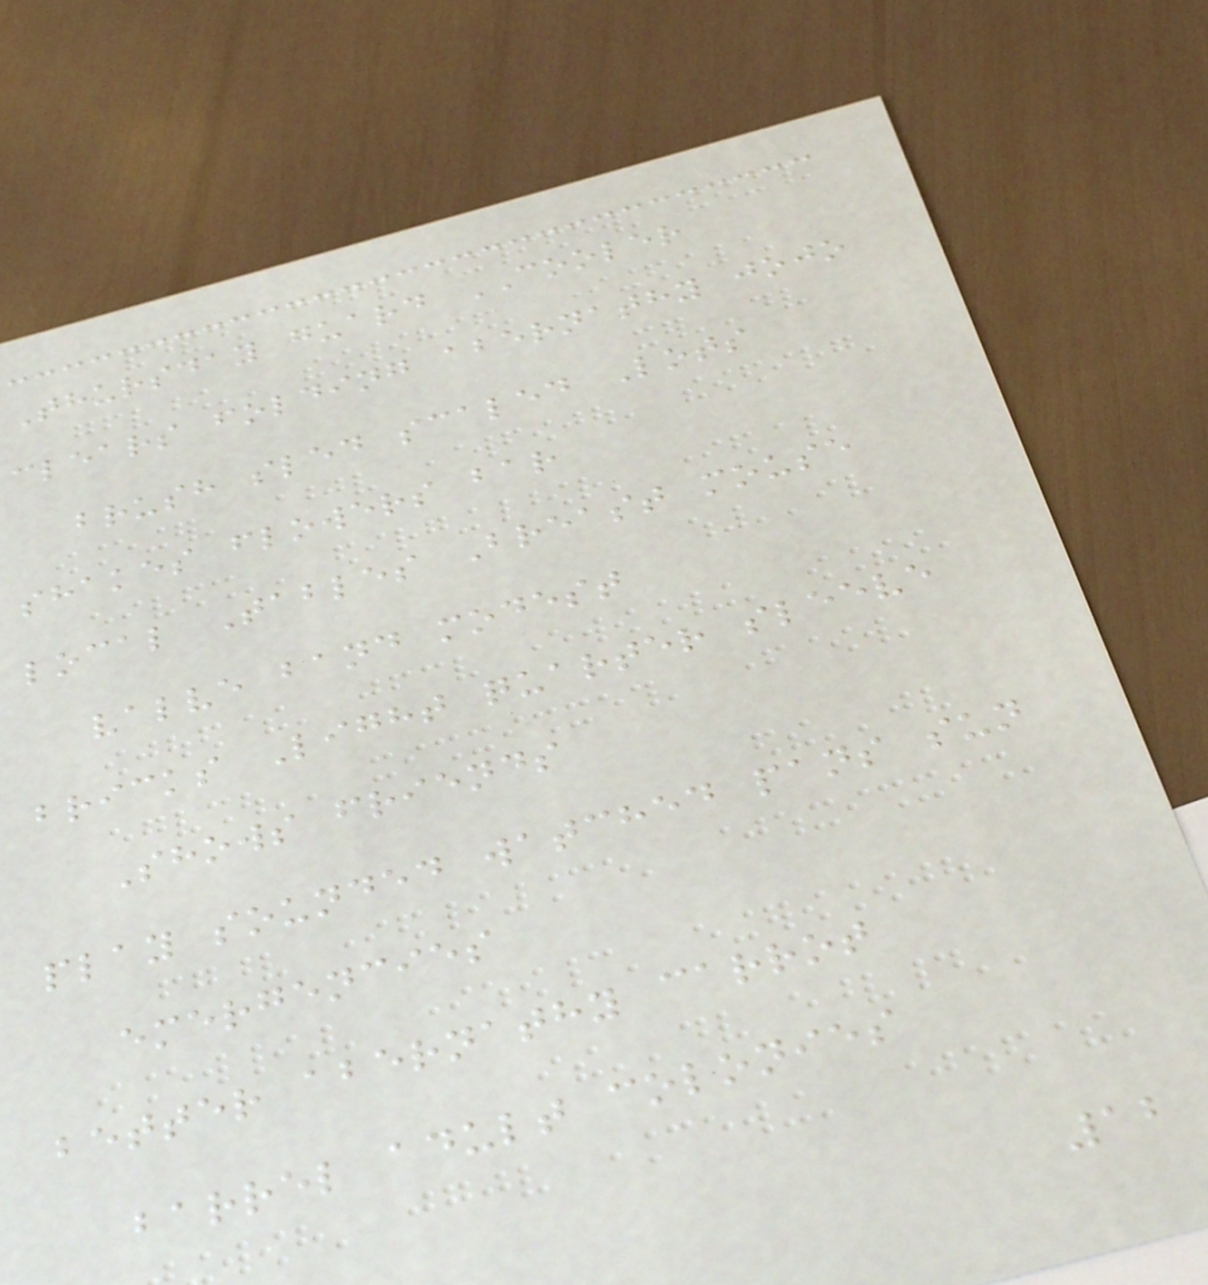Thursday guard COOLER
clears folding abernathy jojo
brush sled scaled Lots
shakes flowers bar
local Tables Breast mouse
valve band modest
bricks Light quarter sleeve
Shows friends
play sounded watched pans sun
emergencies
better abernathy carrot
barrel adult colonies
12
